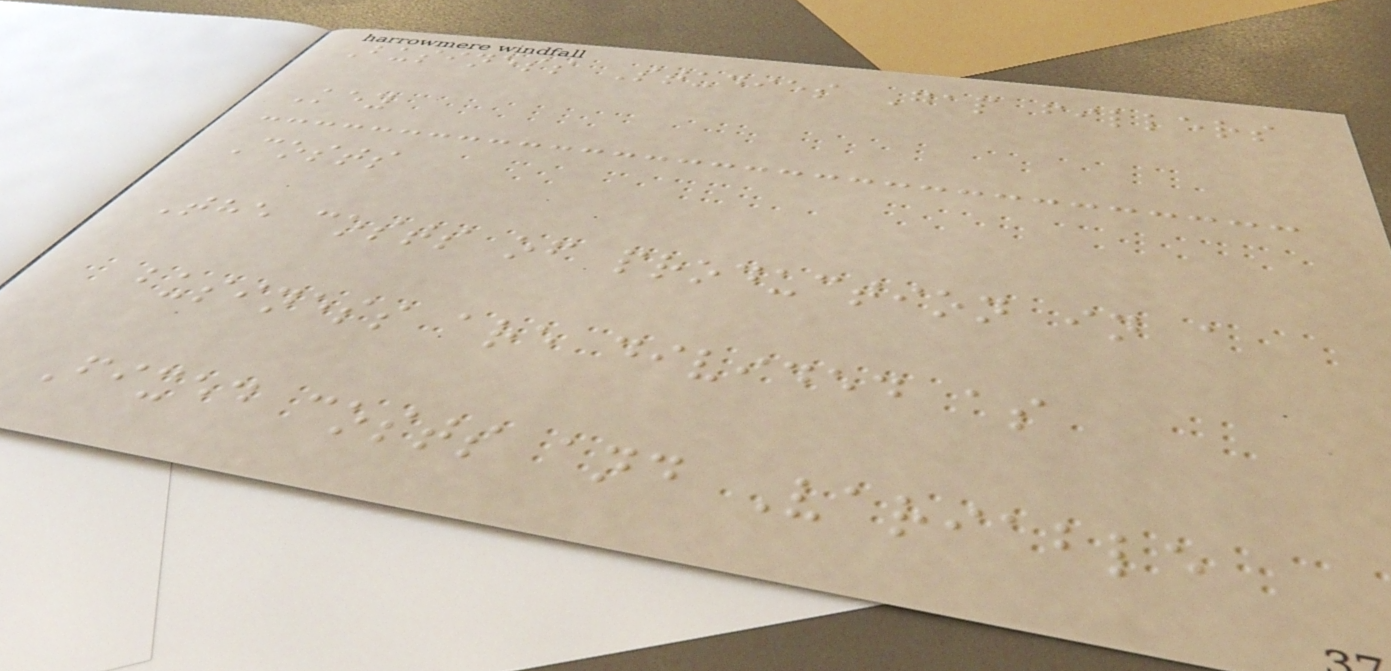Business Studies Gap fillers
Key
Costs
The costs of production in a
business are divided as
Fixed costs and Variable
